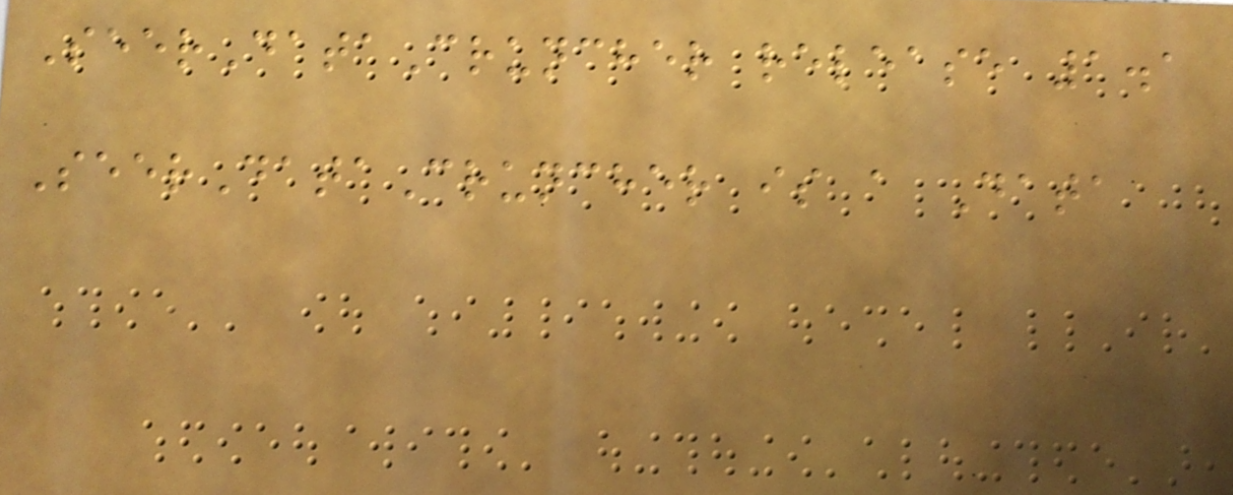SeerDataCruncher release 1.1
SeerDataCruncher is a Data
